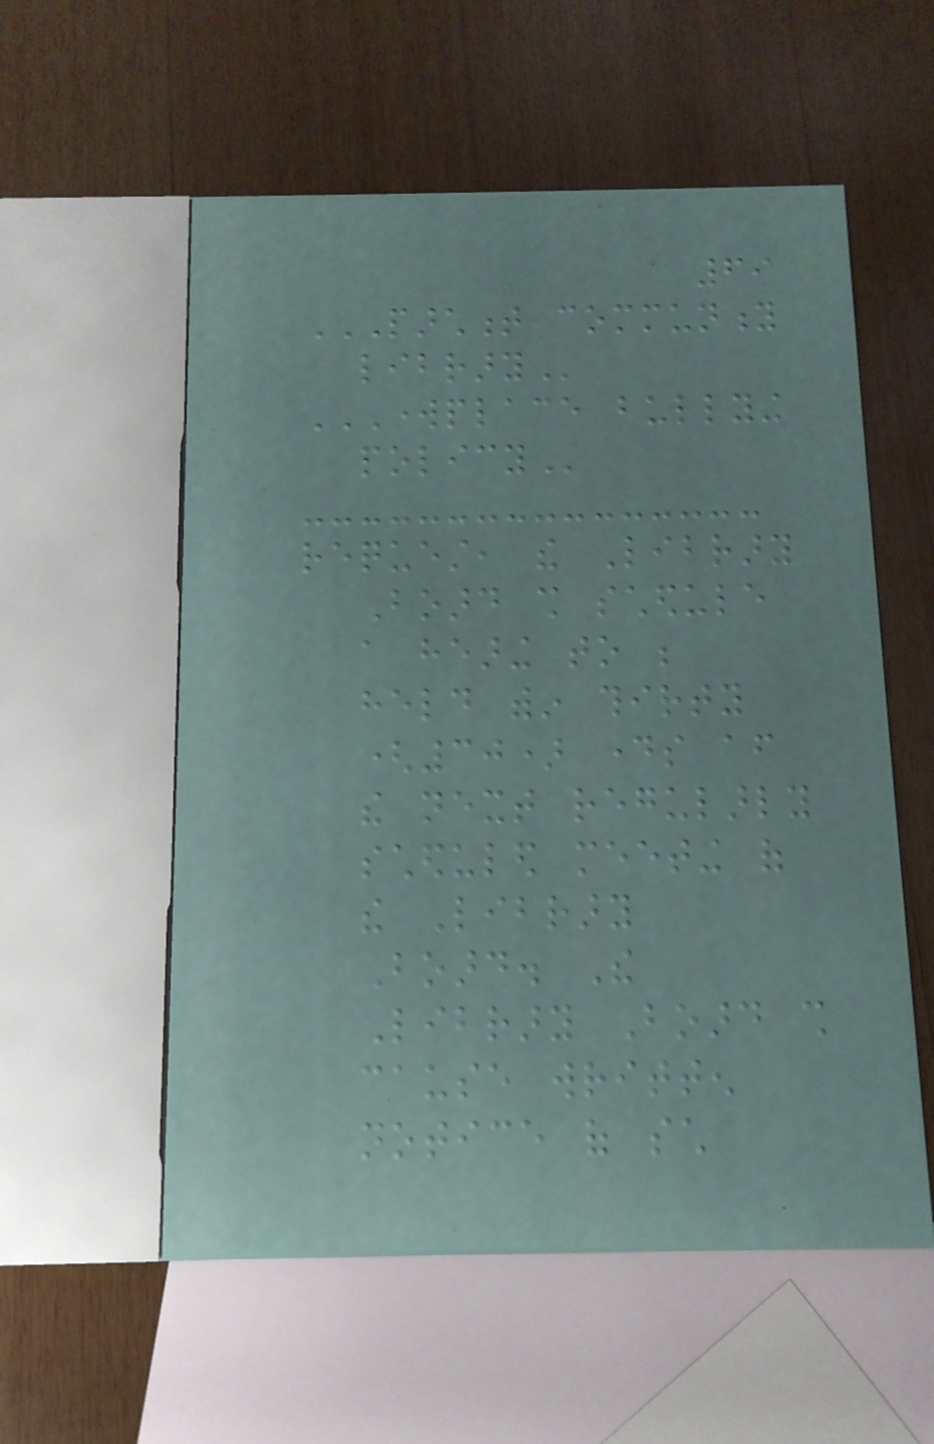69
PARCHMENT COMMUNITY
LIBRARY
WORKPLACE BULLYING
POLICY
request, the Library
Board shall schedule
a hearing to be
held within thirty
(30) days after
the next regularly
scheduled meeting of
the Library
Board. The
Library Board shall
cause written
notice of such
